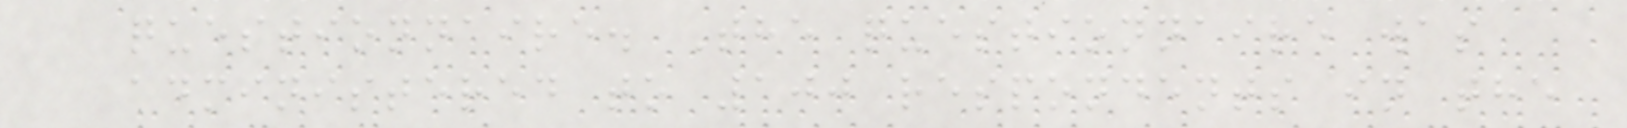questionnaire. The questionnaire was
administered to 100 respondents in the
